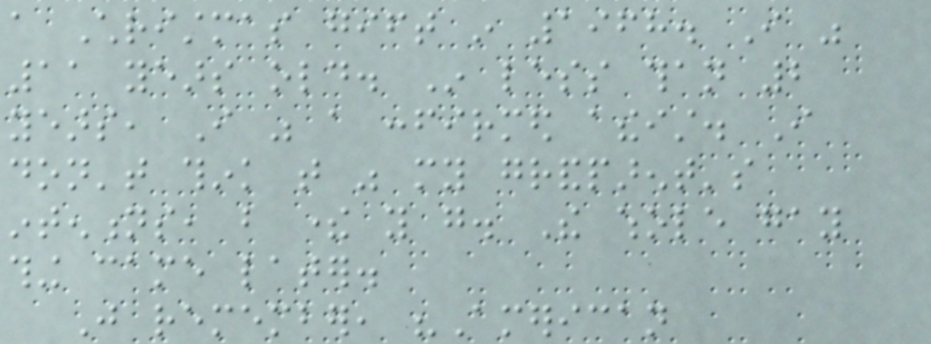a Christmas gift in 1968. I was
11 years old. In less than 2
years, I was a confirmed atheist. I
don't think that was my grandparent's
intentions, but there you go. The whole gay
thing came later.
Just remember, "American
